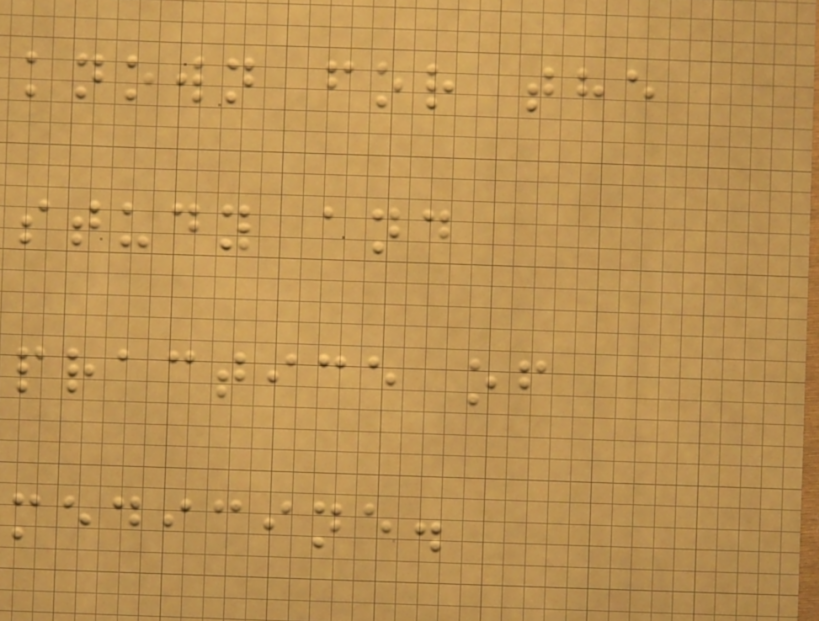known for the
study and
practice of
medicine.
